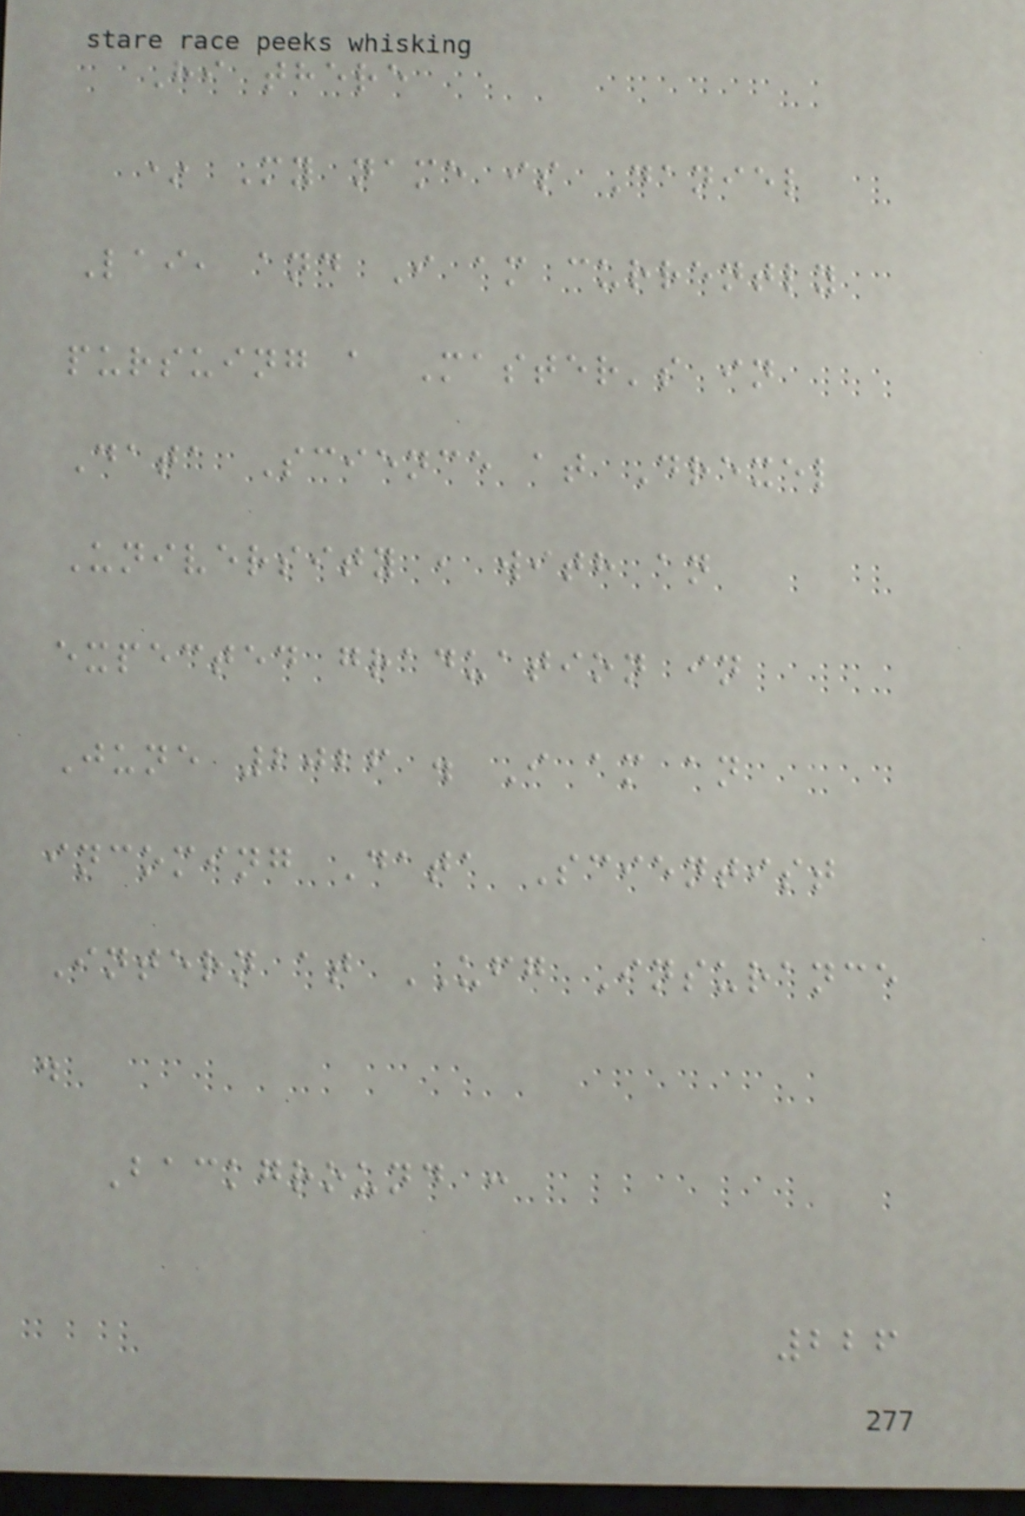Hi there
* My name is Daniel
Lai, and I am currently
pursuing a Master's in
Data Science at Drexel
University , with an
expected graduation in
June 2026 . I am an
incoming Data Scientist
Intern at UFG Insurance
.
Background :
226
